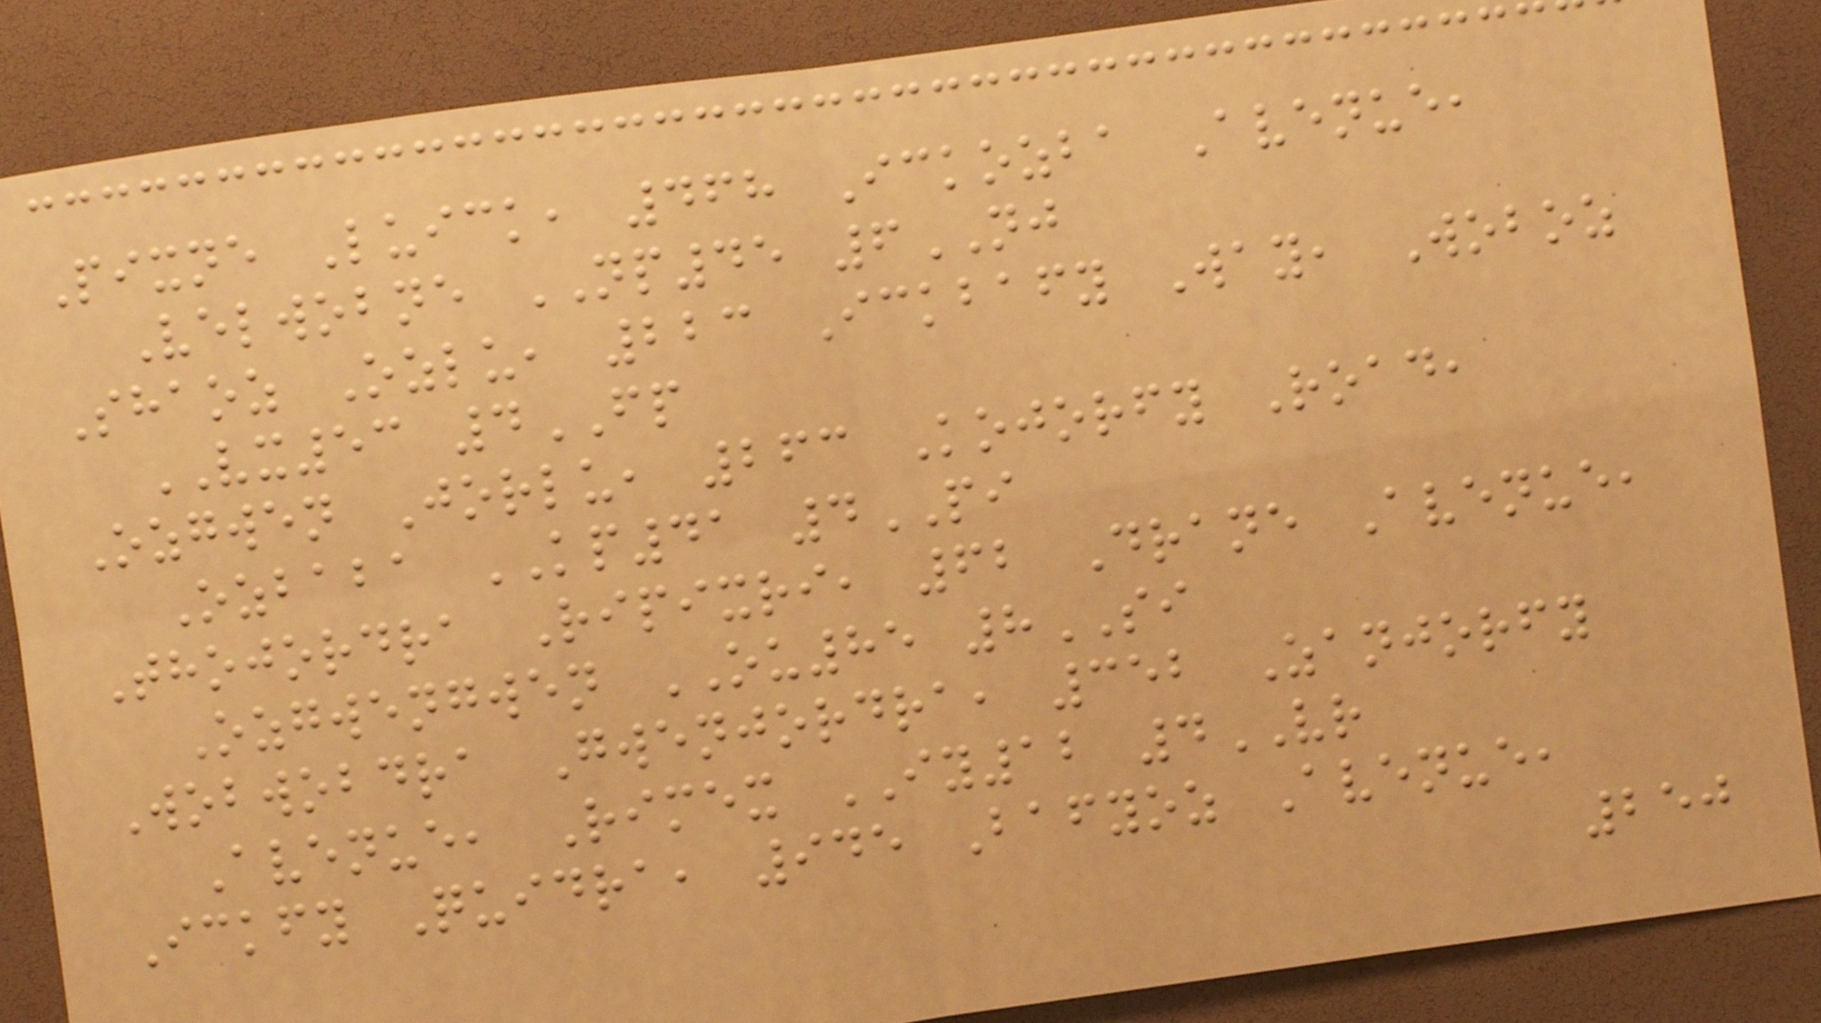Pixne Luick, 468 Ickozba Avenue,
Velwobne NP45 6NJ
Shaoz Ozlu, 223 Ickbafy Way, Woboz
VX53 4FP
Ozgwen Jorlu, 263 Kojorfy Road,
Ozbaba KP41 4PI
Thojordra Ripixri, 62 Drane Avenue,
Ozgwengwen OU85 8SI
Wobwobdra Gwenjordra, 352 Zanjorfy
Avenue, Rimex IY12 4VR
Ickfy Quidra, 945 Bafyoz Avenue,
250
